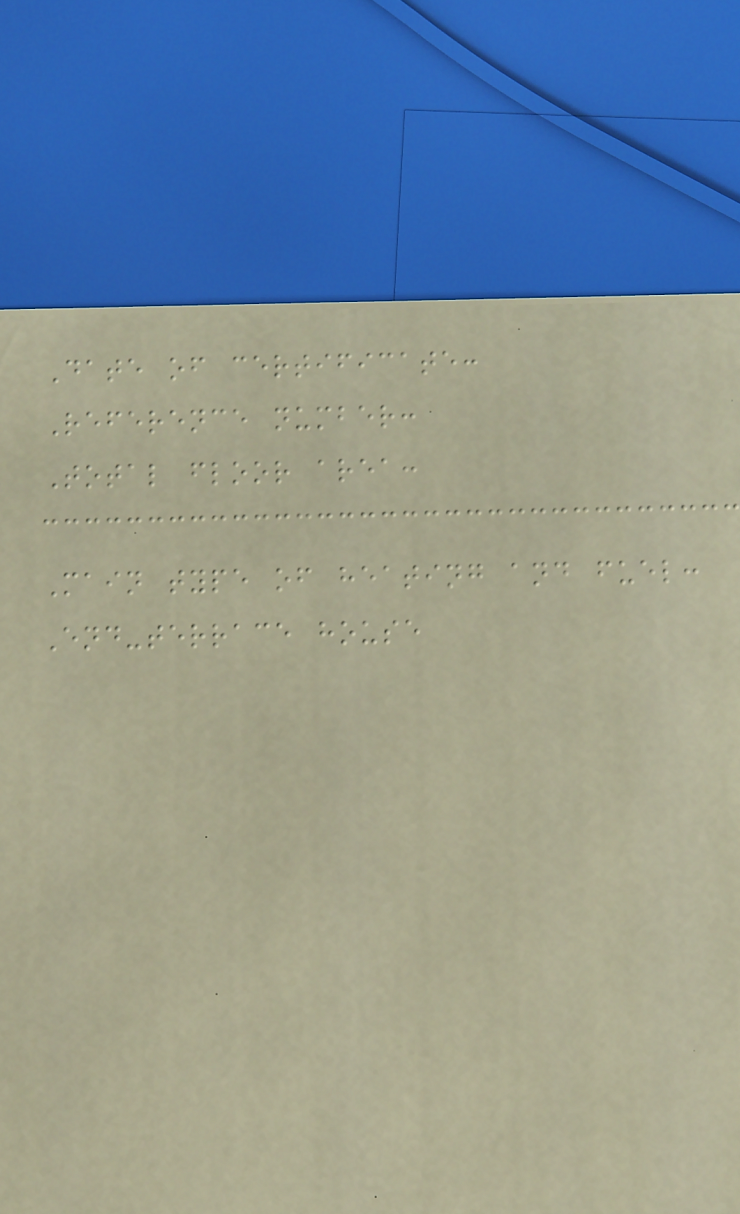Date of certificate:
Reference number:
Total floor area:
Main type of heating and fuel:
End-terrace house
